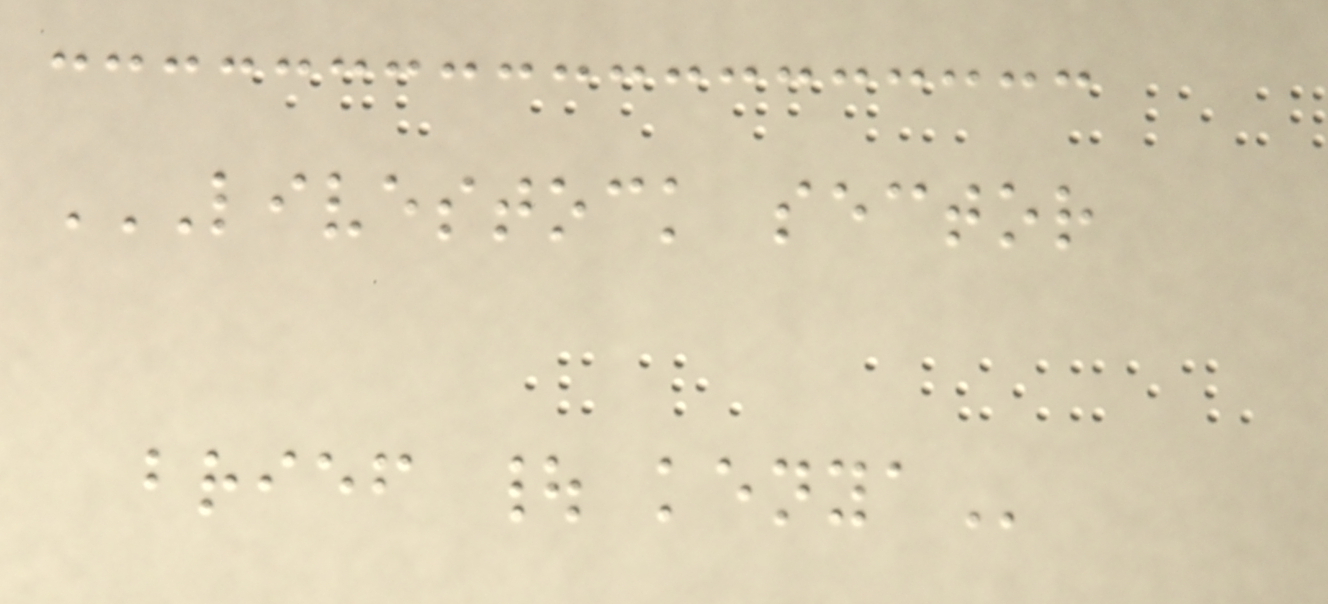LIVESTOCK SECTOR
BRIEF | KENYA
